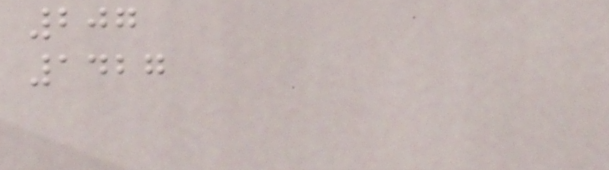207
1427
